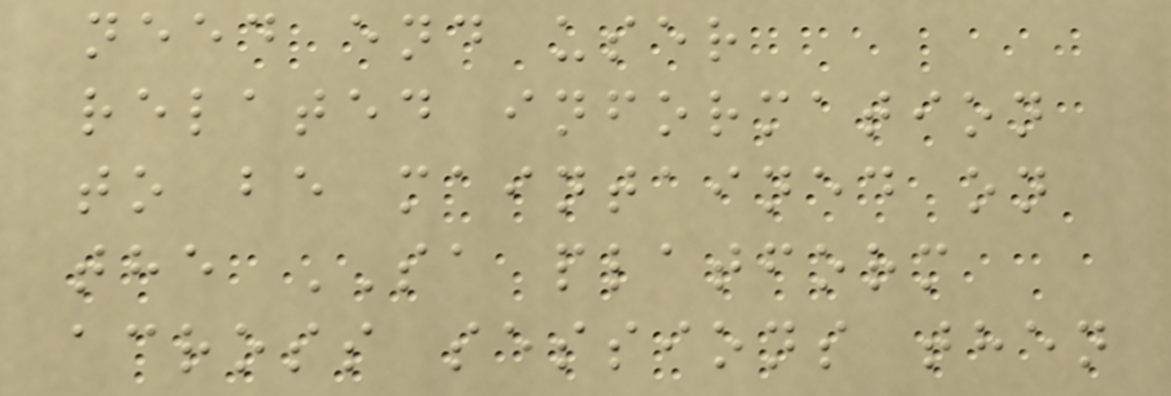need end user
related information
to be maintained on
the SA platform
across sessions then
